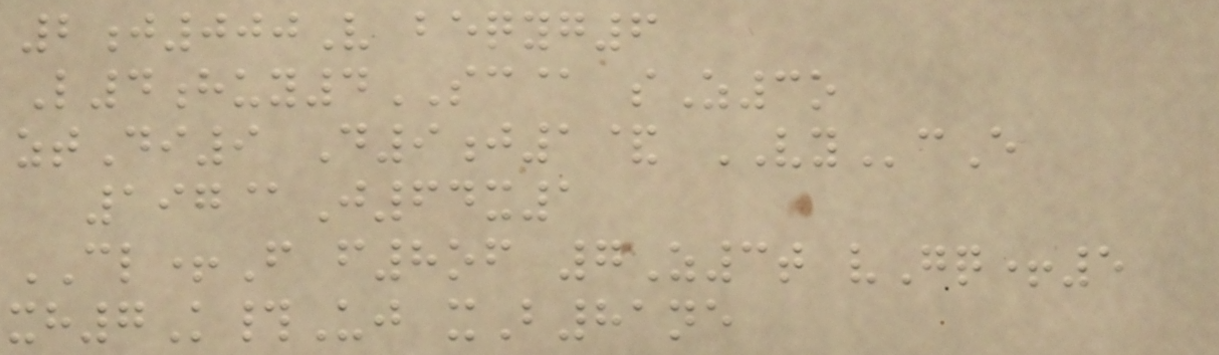2j000V beqyg6
L4huy4SC@ sZ3o
ztDi9 D9j1& VYcE
197@J64x1
CL+F f8of 7Z3t vGq+5
xh7K#Uj xB81ne
